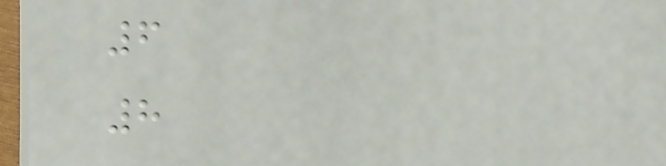6
8
